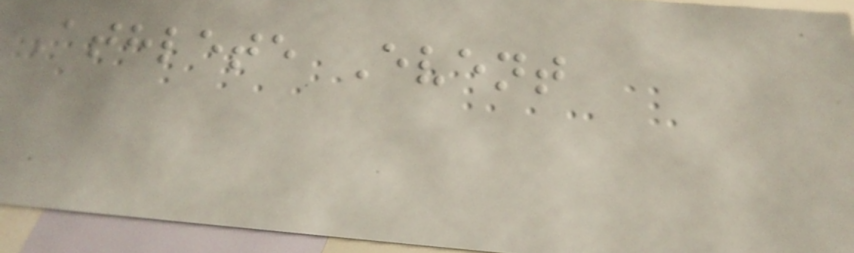Athlete Event
